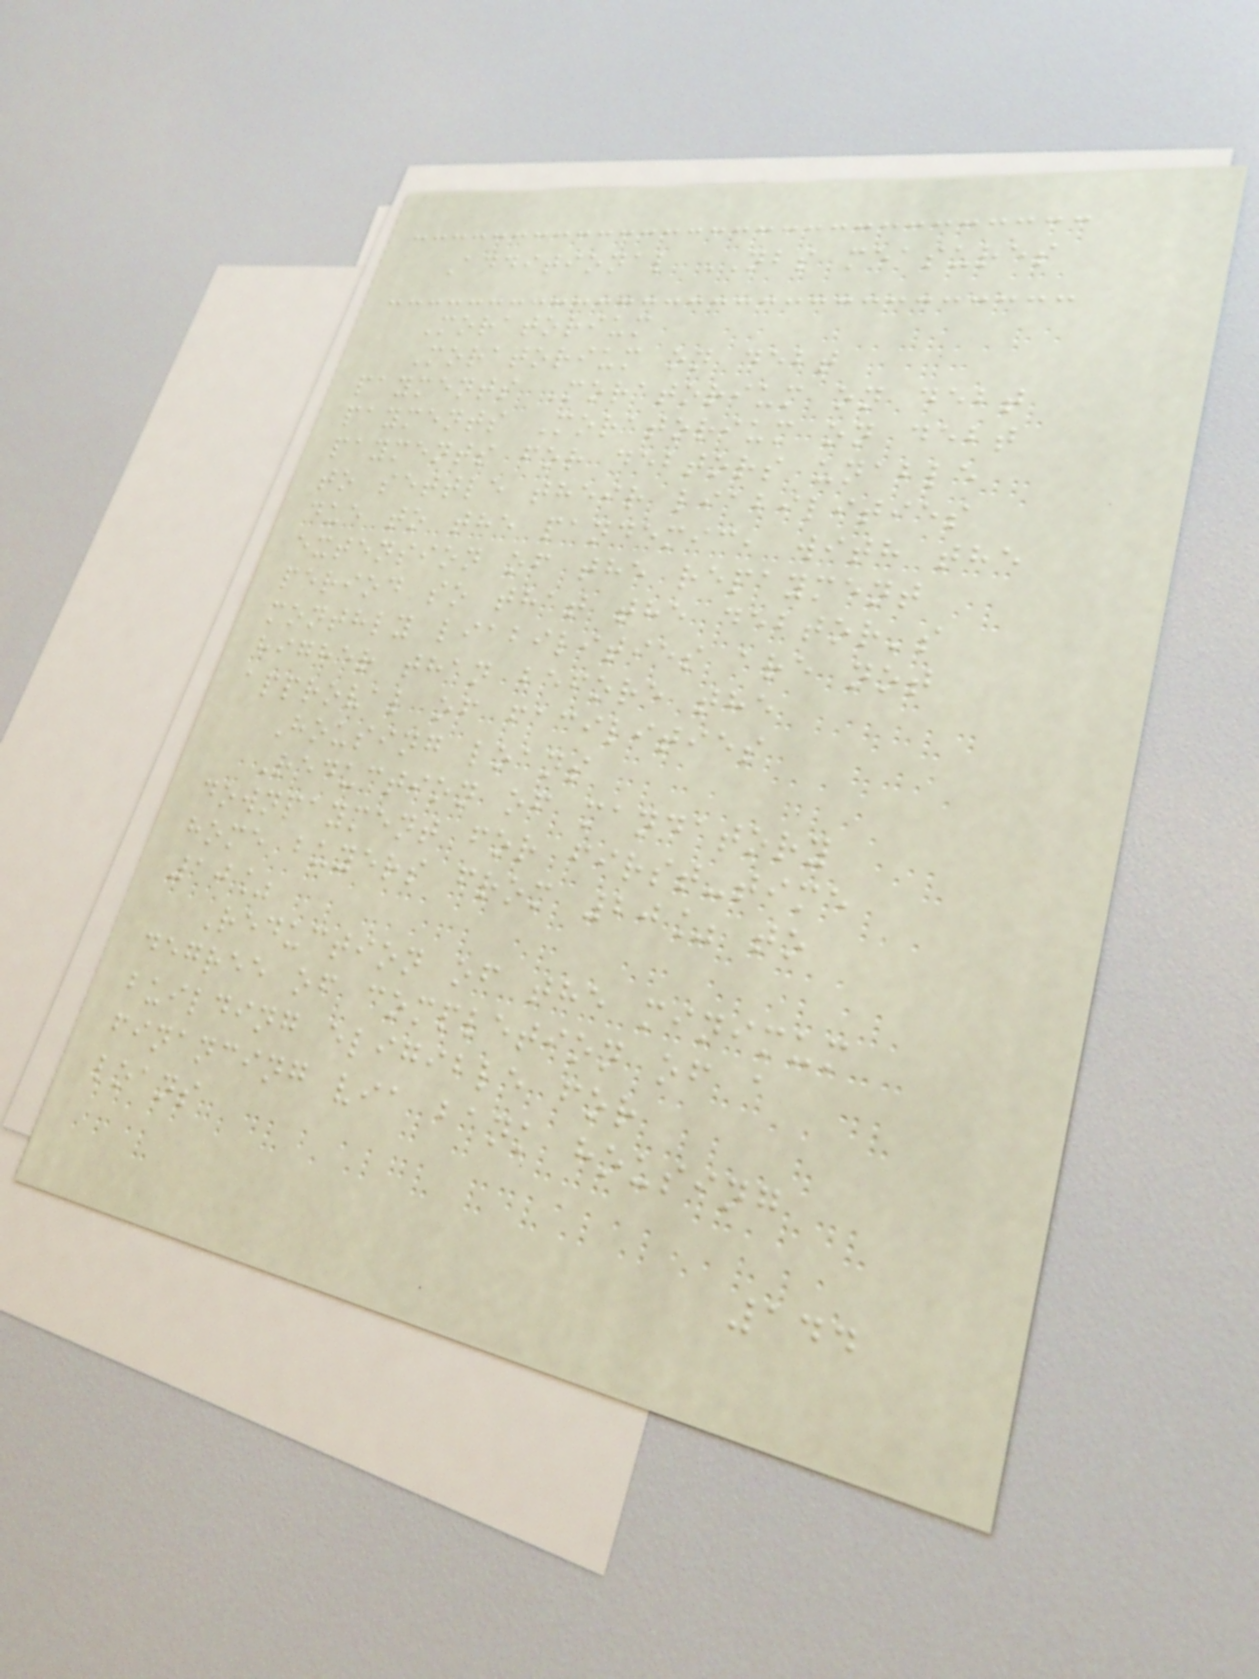Additional NBS measures
Moratorium
Moratorium on debt
payments Moratorium on debt
payments Moratorium on debt
payments for debtors unable
to settle their liabilities
due to the pandemic, with the
extension of the repayment
period so that the debtor's
monthly liabilities are not
higher than before the
approval of facilities
Housing loans
Reduction of mandatory
downpayment for first-time
home buyers from 20% to
10%
Reduction of the minimum
degree of completion of a
building eligible for
financing via bank housing
loans
144
